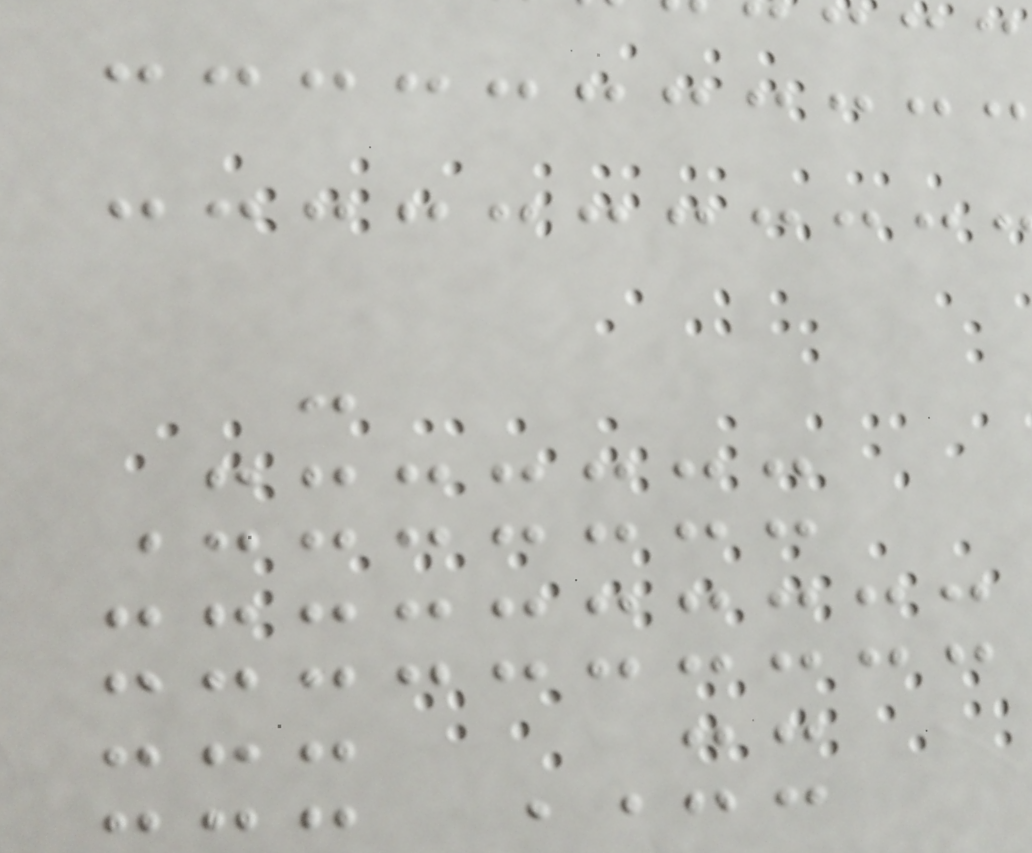-
Xxxxxxx
xxxxxxxxxx
xxx XX
